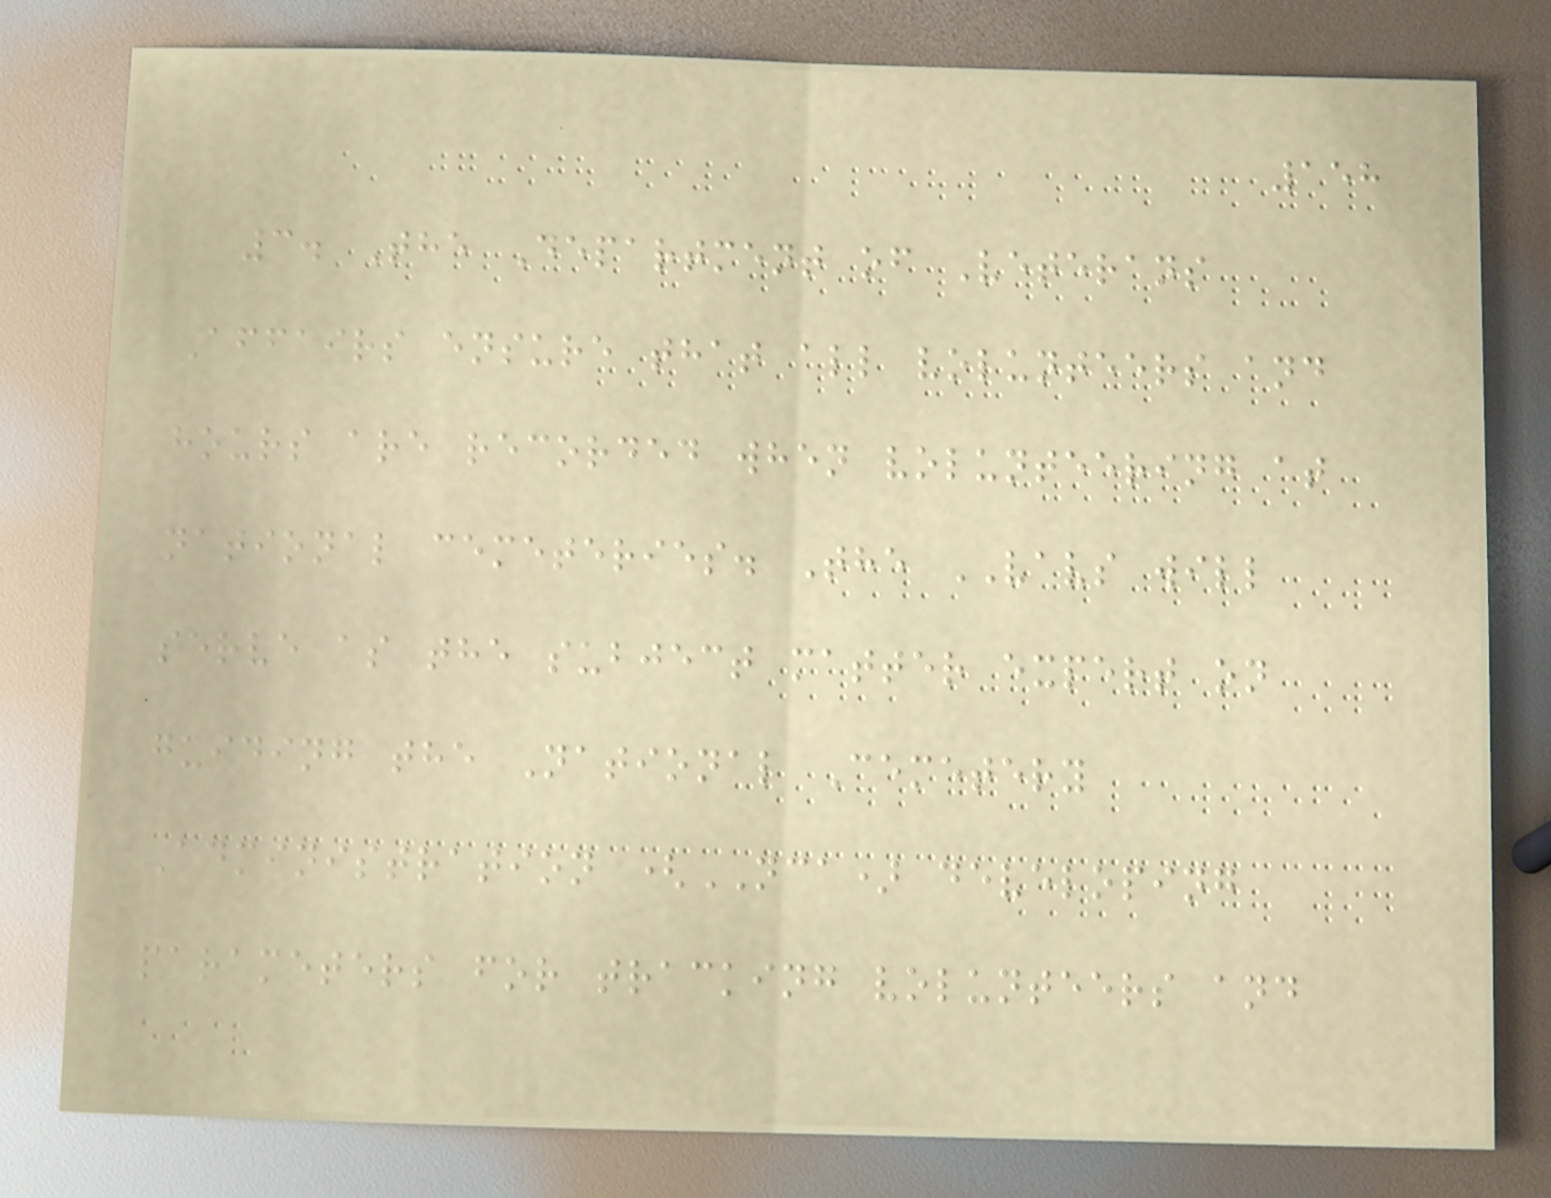158
3. The Department of Veterans
Affairs ensure that all volunteers and
hours are recorded when volunteering at
national cemeteries. The VAVS will
serve as the subject matter expert on
guiding the National Cemetery
Administration (NCA) developing
parameters for tracking volunteers and
